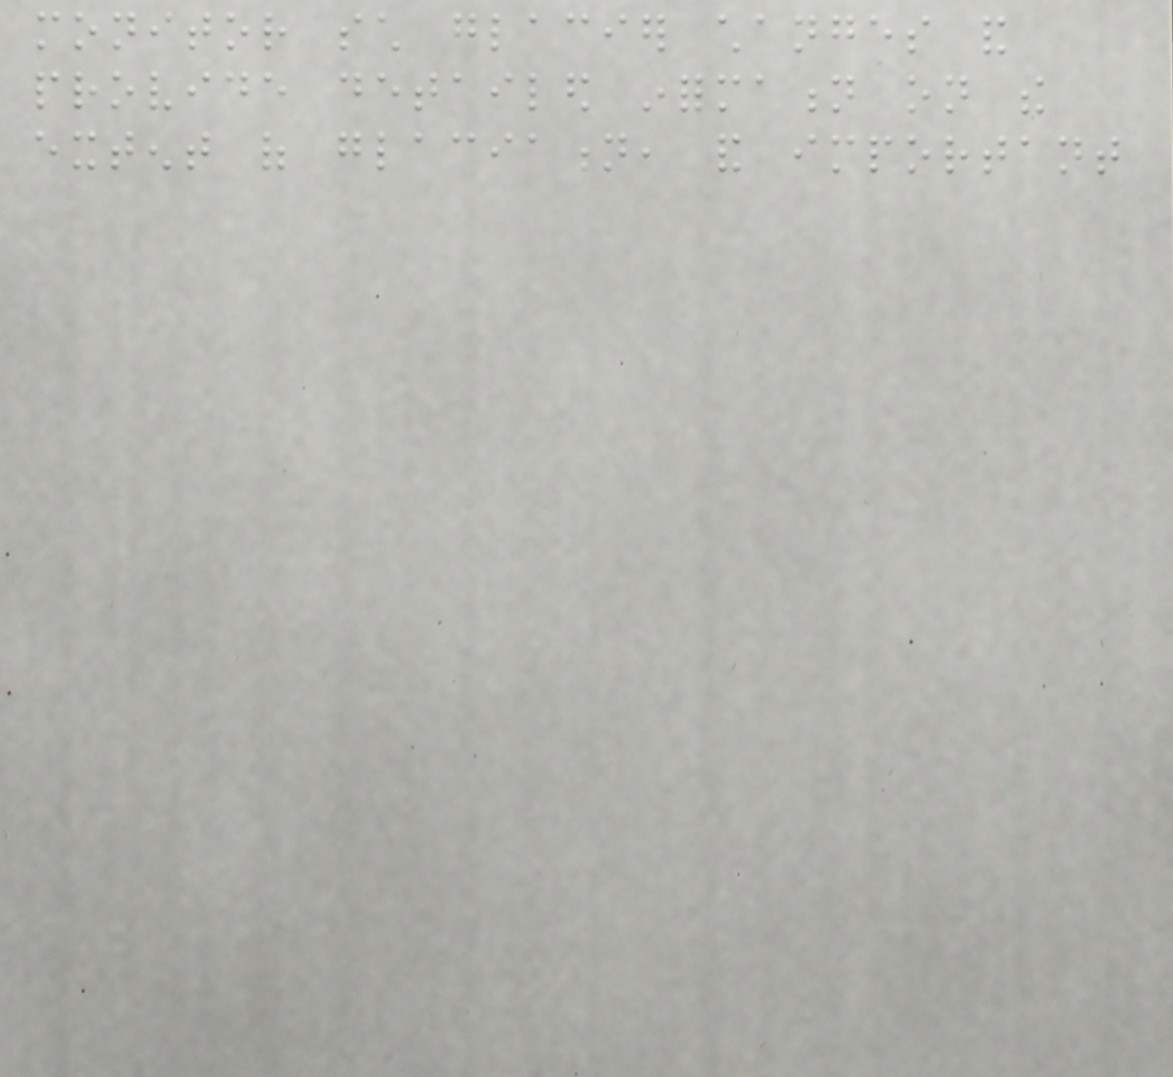monitor such glacier changes and
provide detailed information on the
extent of glaciation, and important
